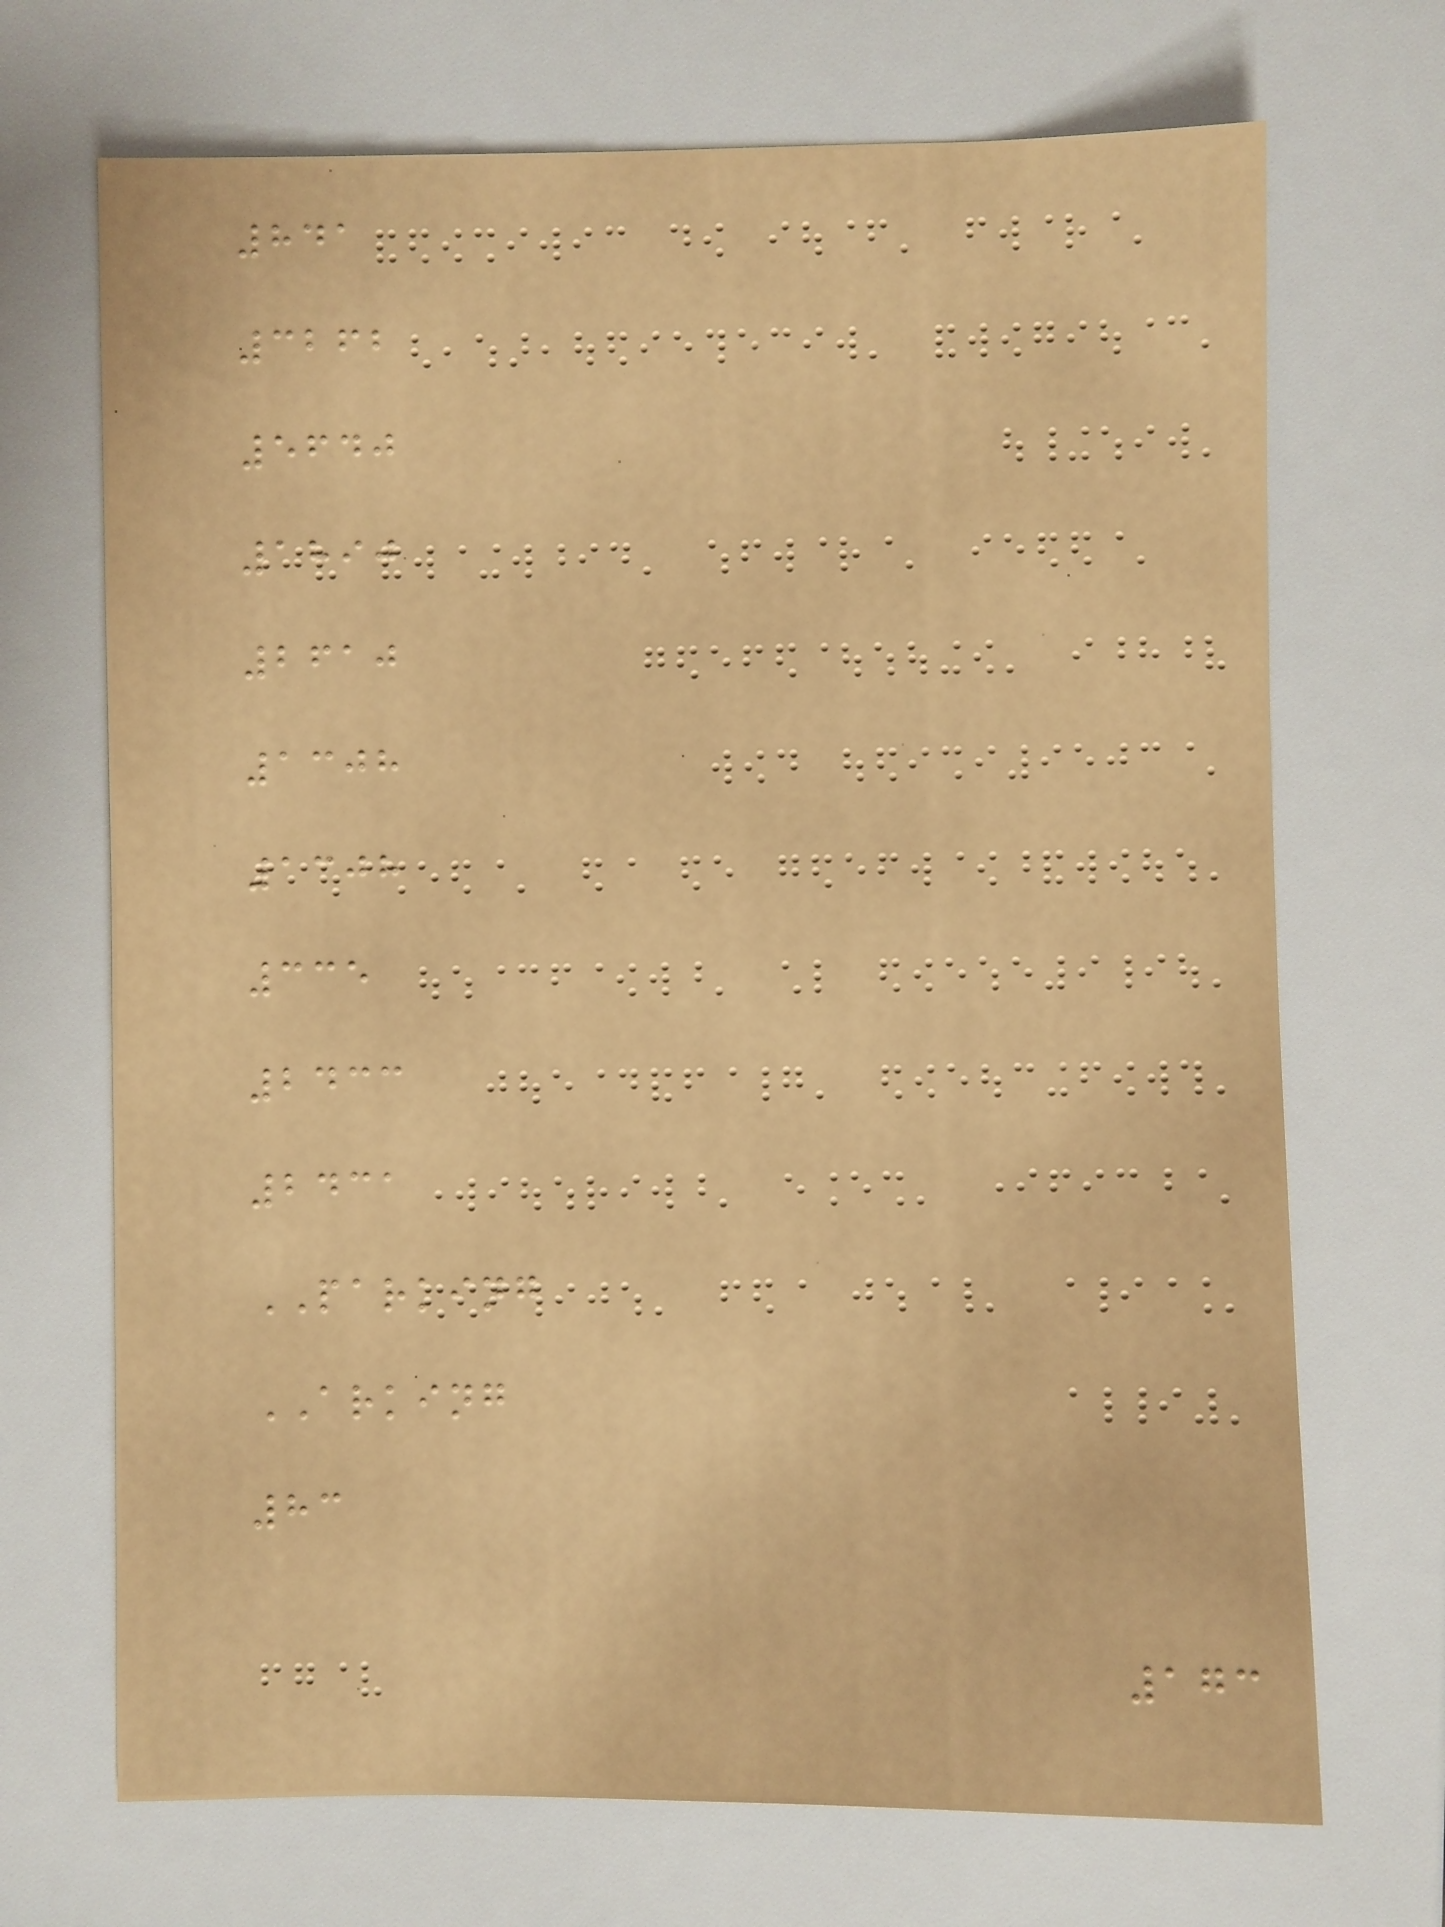841
3262
5640
1890
2610
1308
1308
335
2433
2431
PARKING
ARKING
83
173
